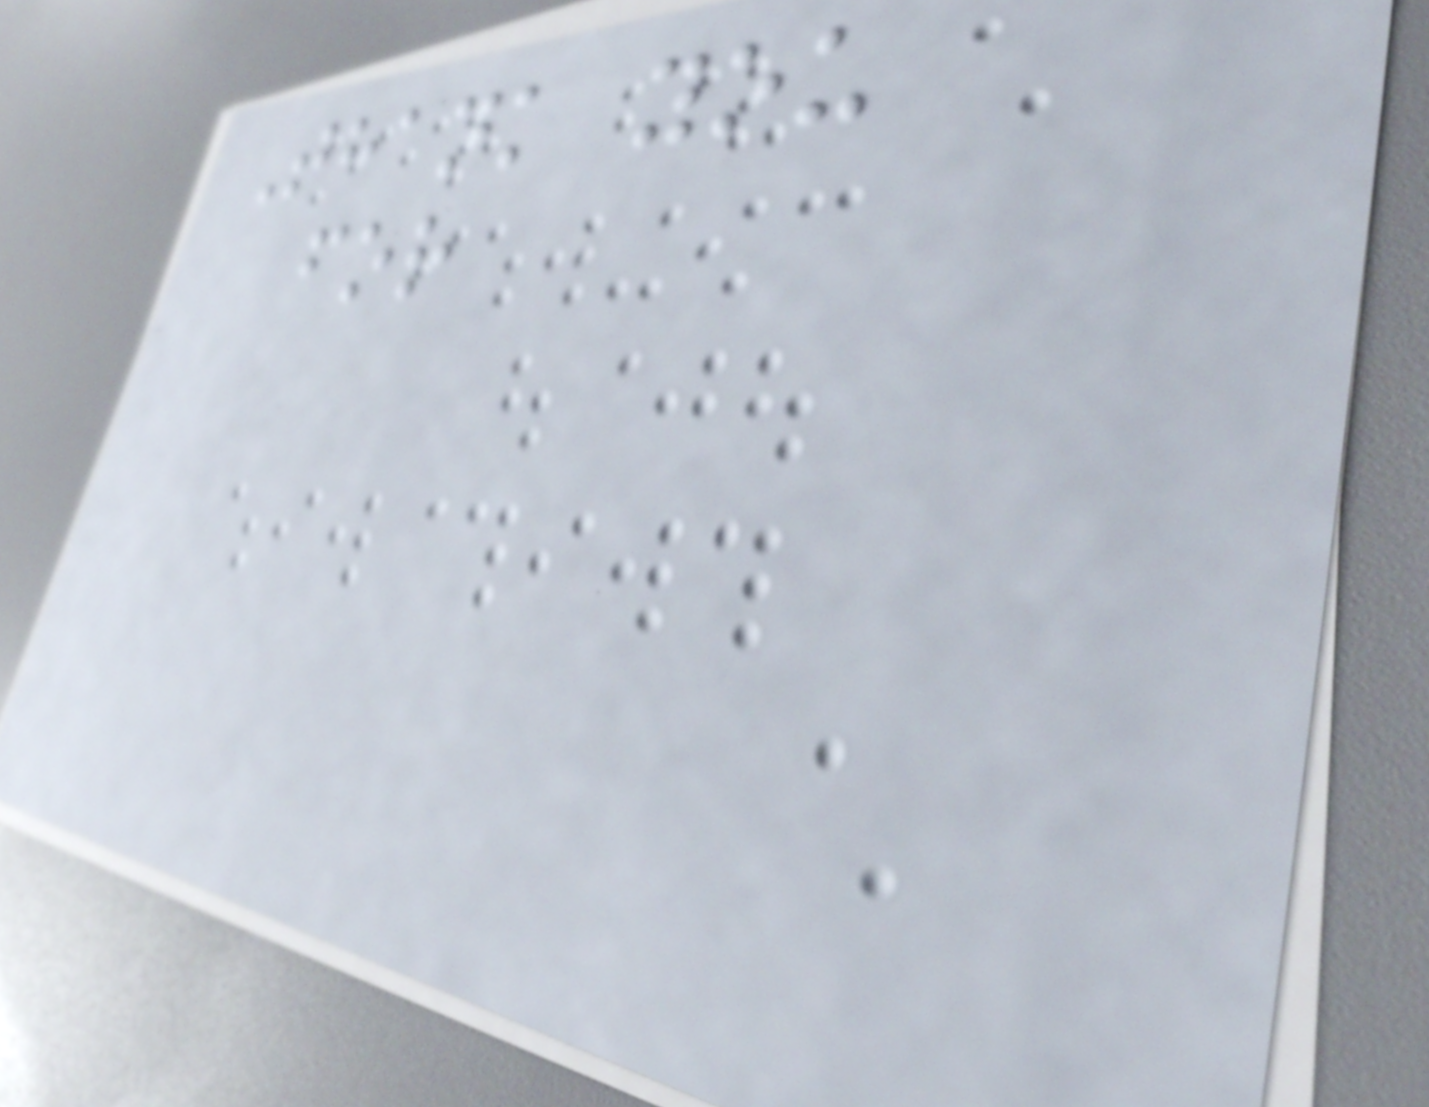Thank you
for
